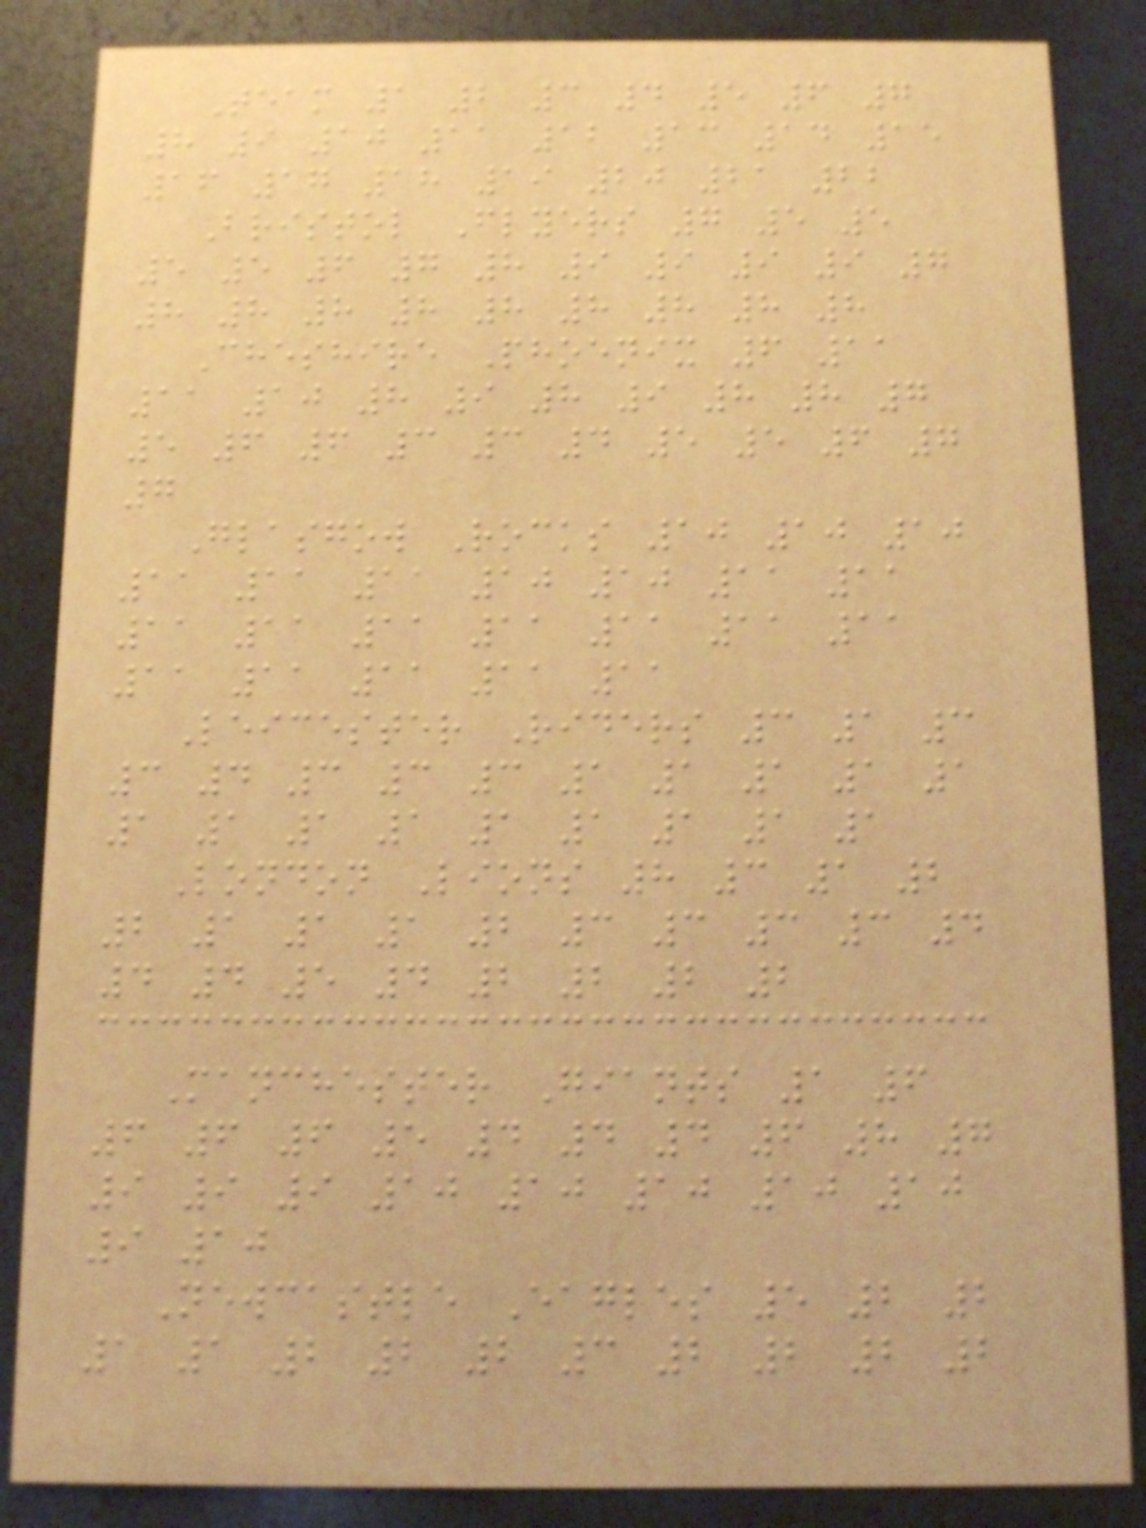Team 1 2 3 4 5 6 7
8 9 10 11 12 13 14 15
16 17 18 19 20 21 22
Bristol Flyers 7 5 5
5 5 6 7 8 9 9 9 9 7
8 8 8 8 8 8 8 8 8
Cheshire Phoenix 6 11
11 10 8 9 8 9 8 8 7
5 6 6 3 3 4 5 5 6 7
7
Glasgow Rocks 10 10 10
11 11 11 10 10 11 11
11 11 11 11 11 11 11
11 11 11 11 11
Leicester Riders 3 1 3
3 4 3 3 3 1 1 1 1 1
1 1 1 1 1 1 1 1 1
London Lions 8 3 1 2
2 1 1 1 2 3 3 3 3 4
4 4 5 4 2 2 2 2
Manchester Giants 1 6
6 6 6 5 4 4 4 6 8 7
9 9 9 10 10 10 10 10
9 10
Newcastle Eagles 5 2 2
1 1 2 2 2 3 2 2 2 2
